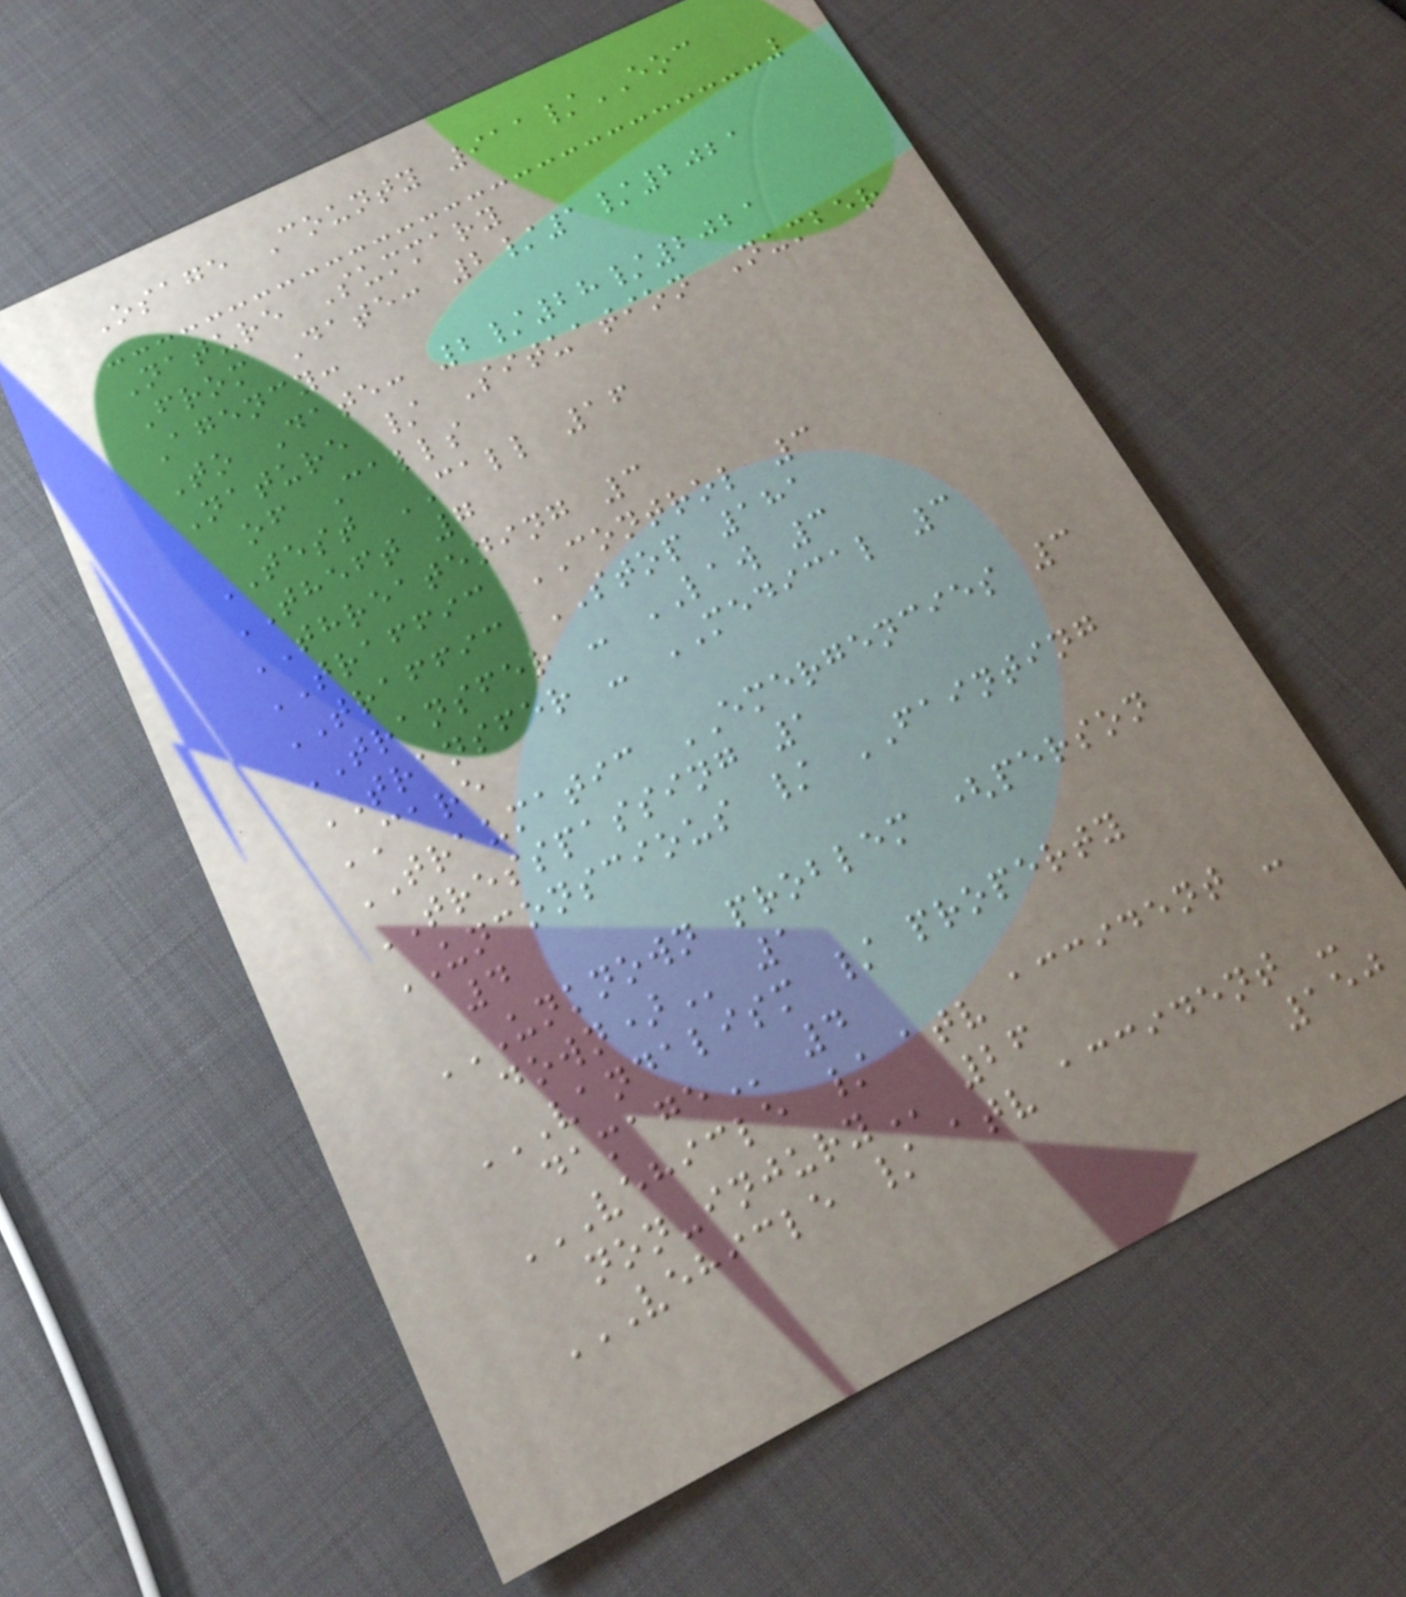Osage County 911/EOC
Nature Summary
From Date: 2/1/2021
Agency:
To Date: 2/28/2021
Nature / Situation Number
of Calls
TEST CALL 16
THEFT 7
THREATENING 3
TRAFFIC CONTROL 3
TRAFFIC STOP 181
TRANSFER - LAW 3
TRANSFER - MEDICAL 3
CARE
TRAUMATIC EMERGENCIES 3
TRESSPASSING 1
UNCONSCIOUS / FAINTING
4
UNKNOWN PROBLEM (PERSON
DOWN) 1
VANDALISM / PROPERTY
DAMAGE 4
VEHICLE / ATV ACCIDENT -
NON-INJURY 26
VEHICLE / ATV ACCIDENT -
150
